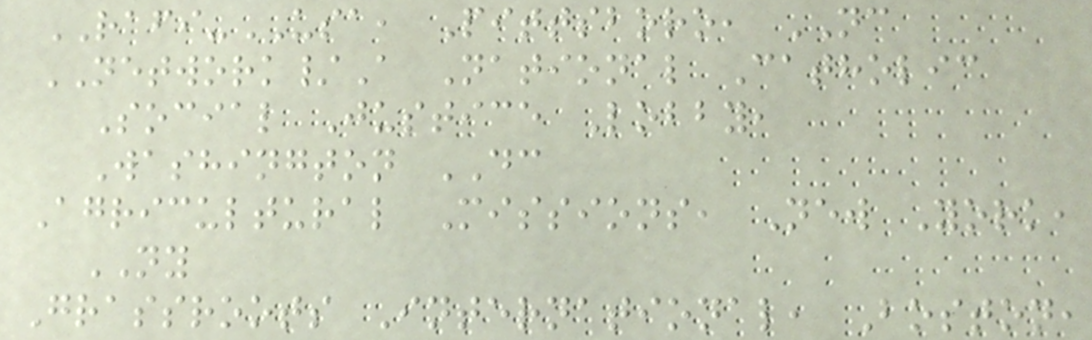RAFI-USA, Pittsboro, NC
NETWORK/A National Catholic
Social Justice Lobby,
Washington DC
Agricultural Missions, New York,
NY
Grassroots International, Boston,
